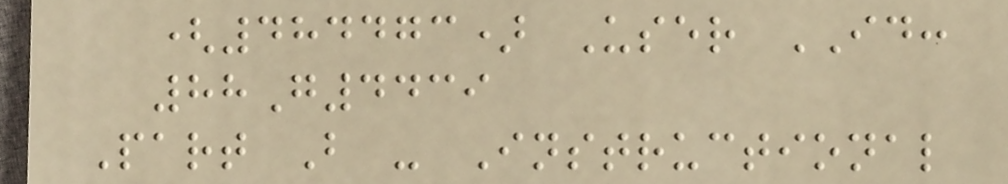(484473) User ID:
88G4439
Part B - Instructional
